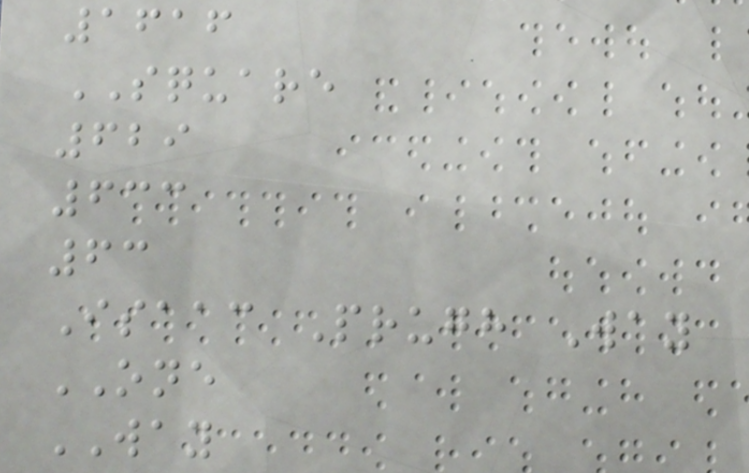1616
SQUARE
629
633
63
Isaac Prugh Way
ONE
WAY
